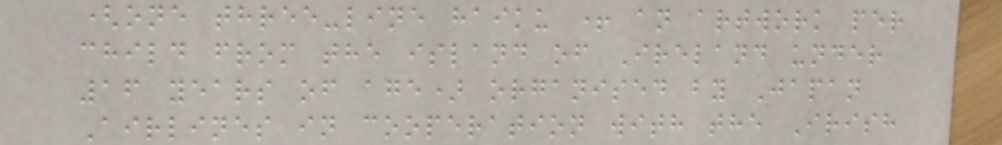(one three-line haiku + an artwork per
child from the island of Ireland under
16 years of age) organised by Japan
Airlines in cooperation with the Irish
